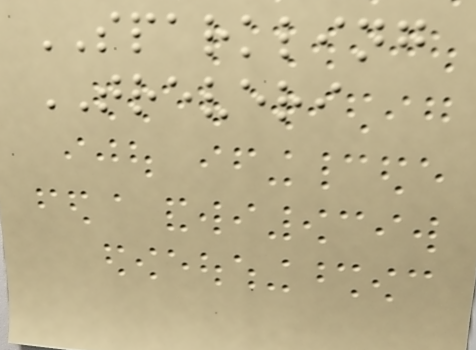SPARKLING
TREVERI
